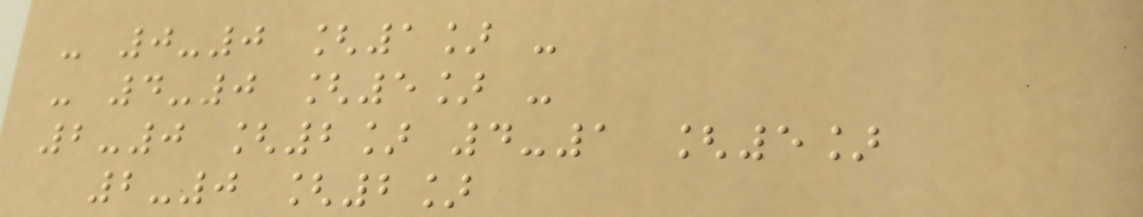- 0-0 [1] -
- 4-0 [5] -
2-0 [2] 4-1 [5]
2-0 [2]
